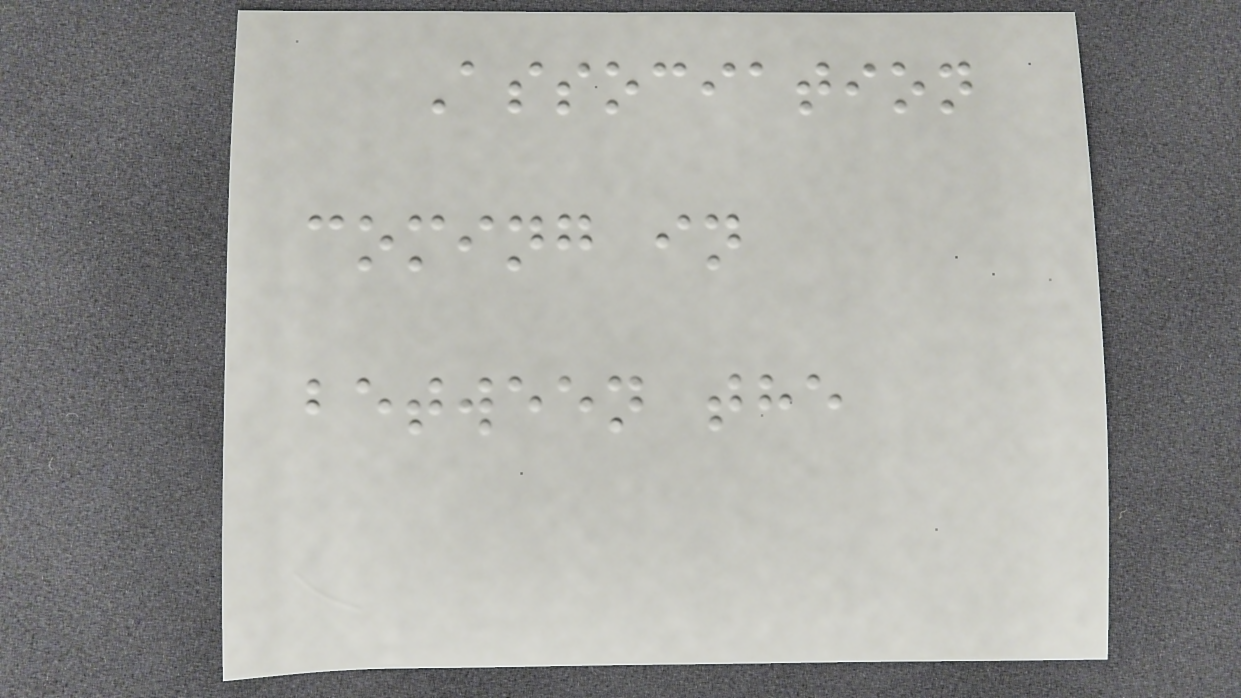Association
coming in
between the
